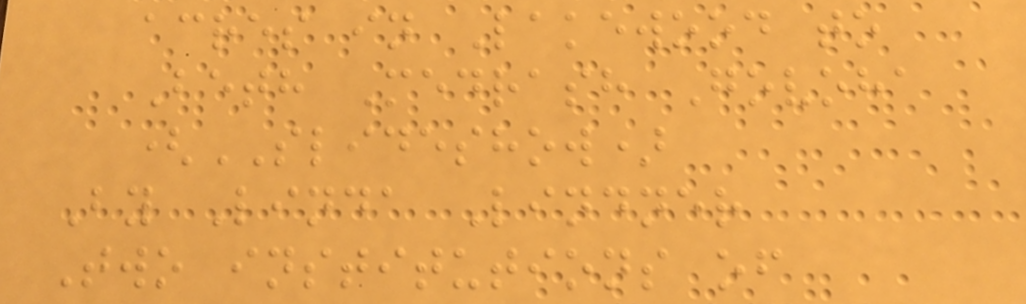acres in Lakewood to
Beth Medrash Govoha
(SLIDESHOW)
By Linda Lindner
Two institutions of
